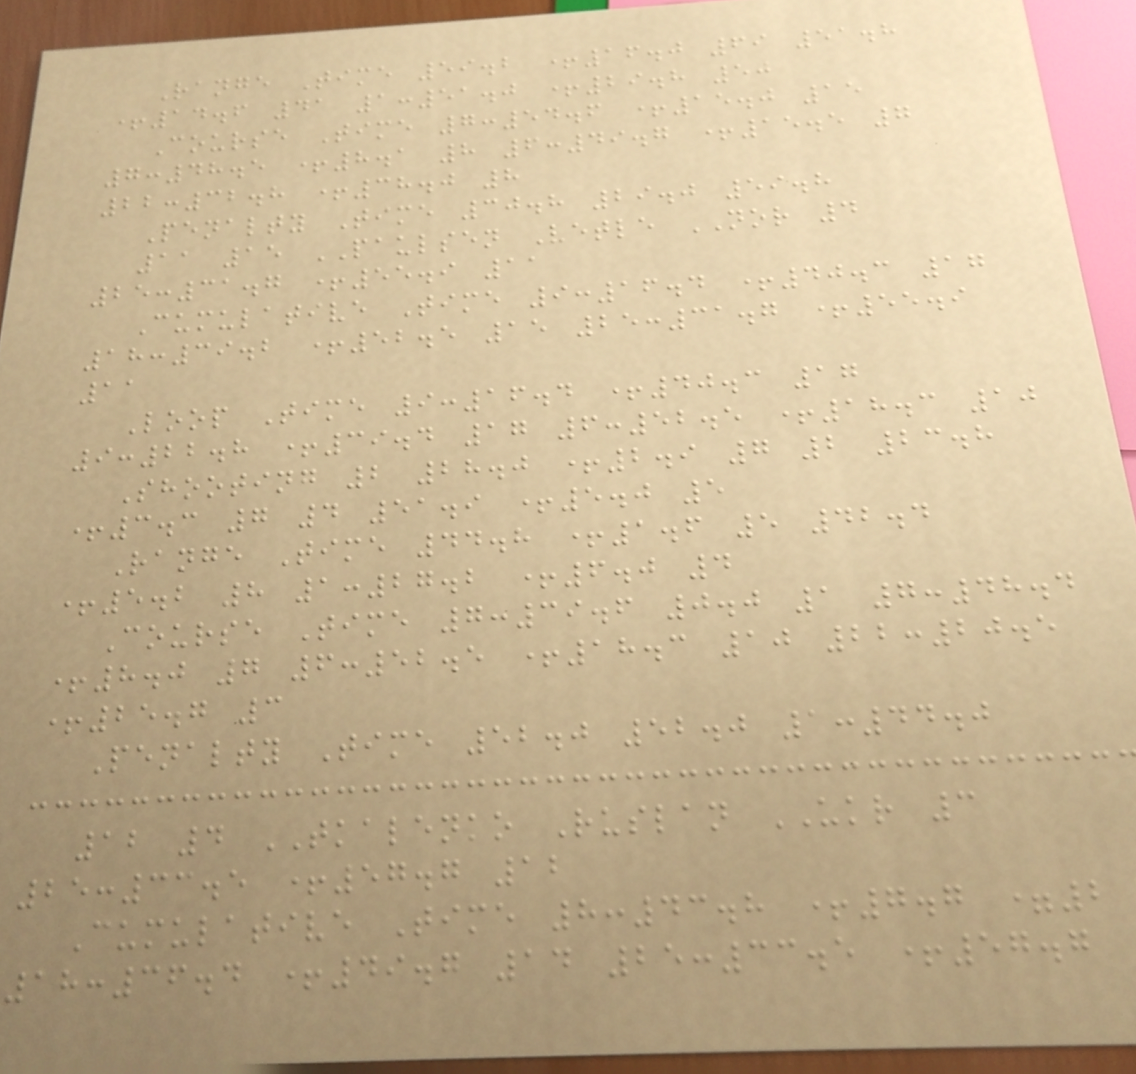Range Time 59.2 +16.0 69 51.8
+14.6 41 1:51.0 +29.8 50
Course Time 7:54.6 +15.0 15
7:48.5 +8.1 8 6:49.7 +15.5 7
22:32.8 +38.0 8
Penalty Time 30.8 29.0 59.8
11 15 PAULSEN Vetle NOR 4
25:31.7 +55.9 11
Cumulative Time 9:16.4 +40.3 17
18:39.2 +52.5 15 25:31.7 +55.9
11
Loop Time 9:16.4 +40.3 17
9:22.8 +39.4 17 6:52.5 +18.3 10
Shooting 2 28.0 +2.9 7 2 23.8
+3.3 7 4 51.9 +5.0 5
Range Time 44.8 +1.6 5 42.4
+5.2 8 1:27.2 +6.0 4
Course Time 7:39.6 0.0 1 7:48.4
+8.0 7 6:52.5 +18.3 10 22:20.5
+25.7 3
Penalty Time 52.0 52.0 1:44.0
12 4 TKALENKO Ruslan UKR 3
25:33.5 +57.7 12
Cumulative Time 8:43.8 +7.7 =2
18:36.4 +49.7 14 25:33.5 +57.7
